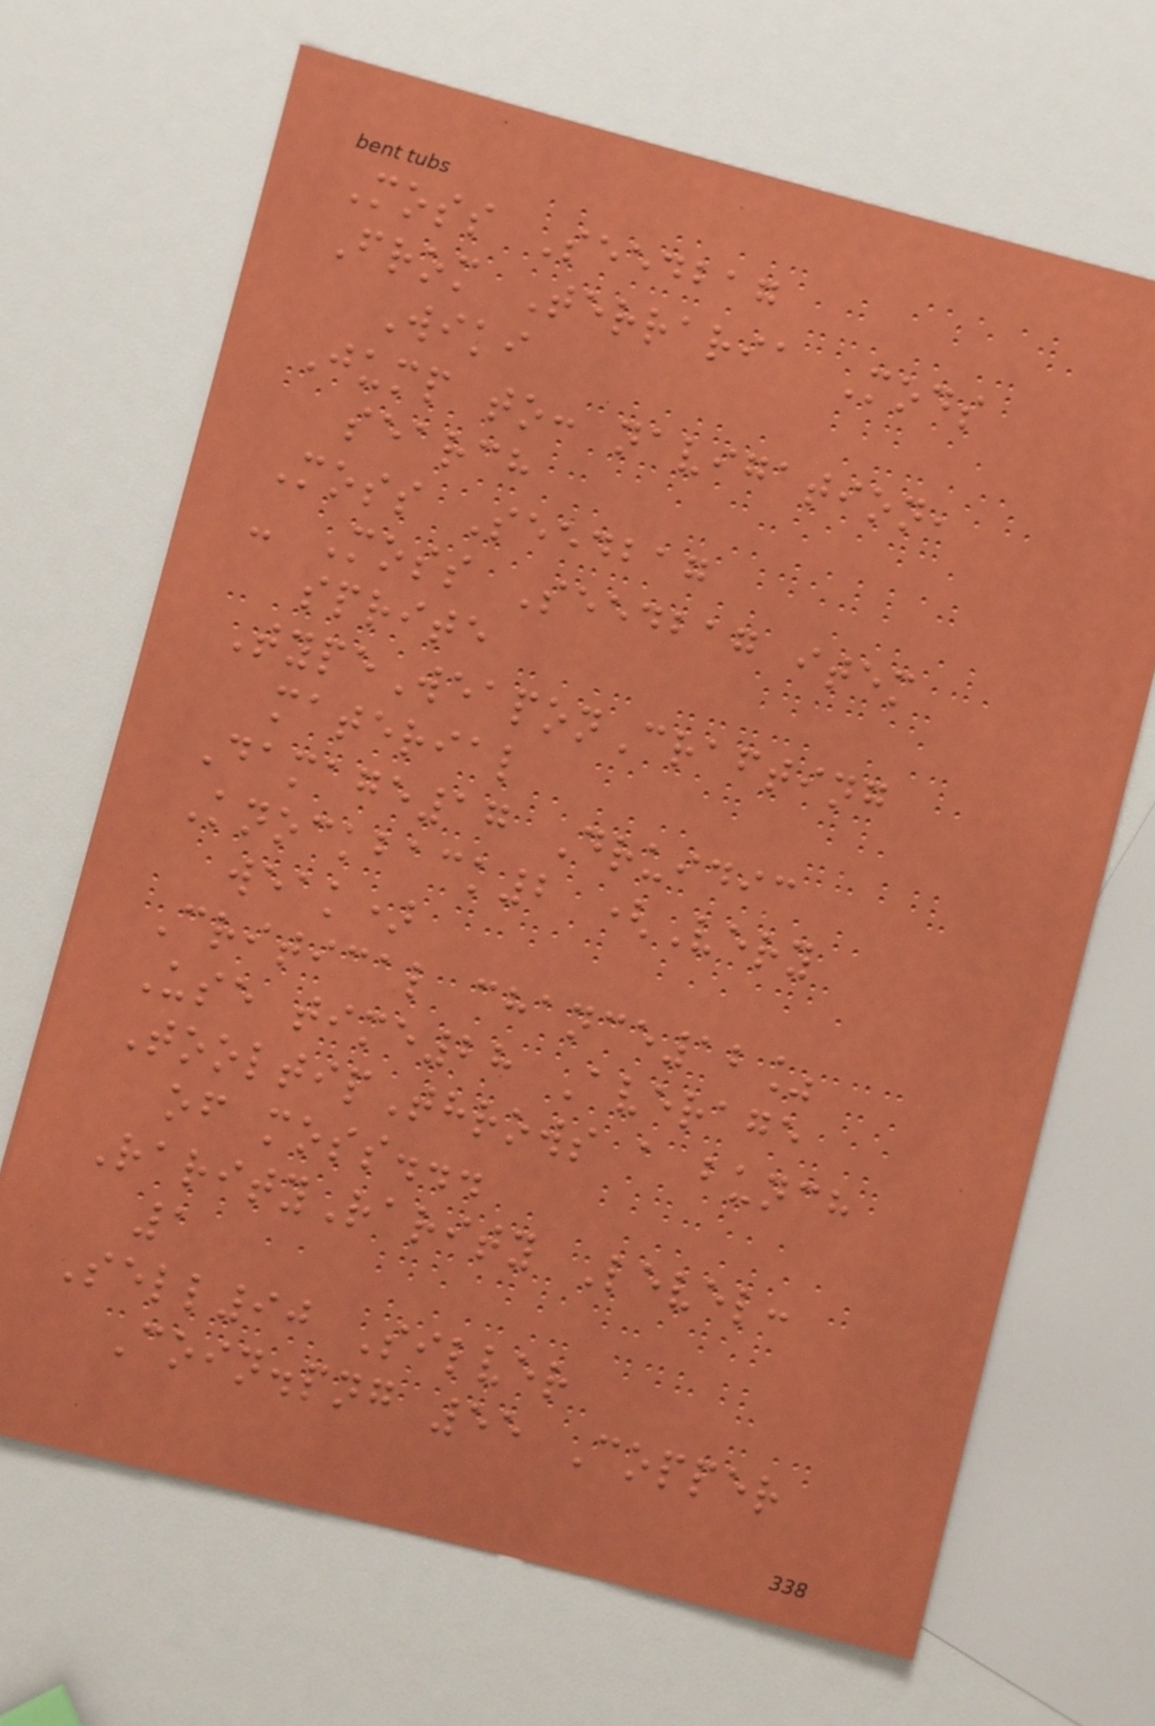Moss Seedbag
From Terraria Mods
Wiki
Jump to: navigation,
search
Moss Seedbag
- Moss Seedbag item
sprite
TypeWeaponCrafting
material
Damage17 Druidic
Knockback2 (Very
weak)
Critical chance12%
Use time28 Average
TooltipThrows a bunch
of moss...
RarityRarity Level:
1
Sell90 Silver
Coin.png 55 Copper
